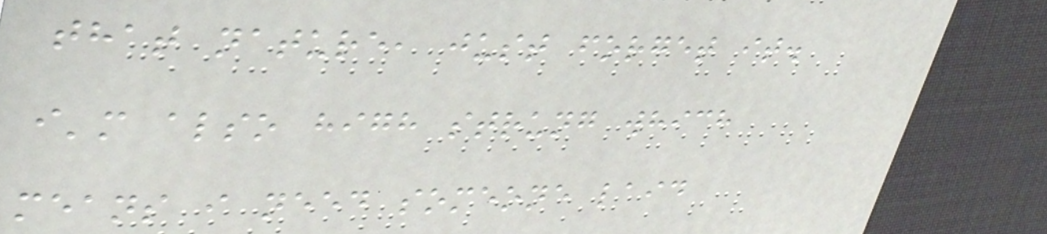that nature, just forget it.
i'm also high strung which
means i need someone laid
